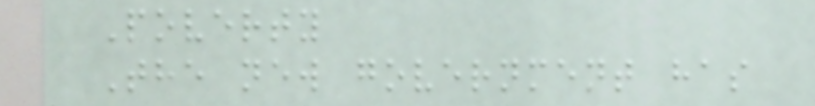Poverty
The new government has
